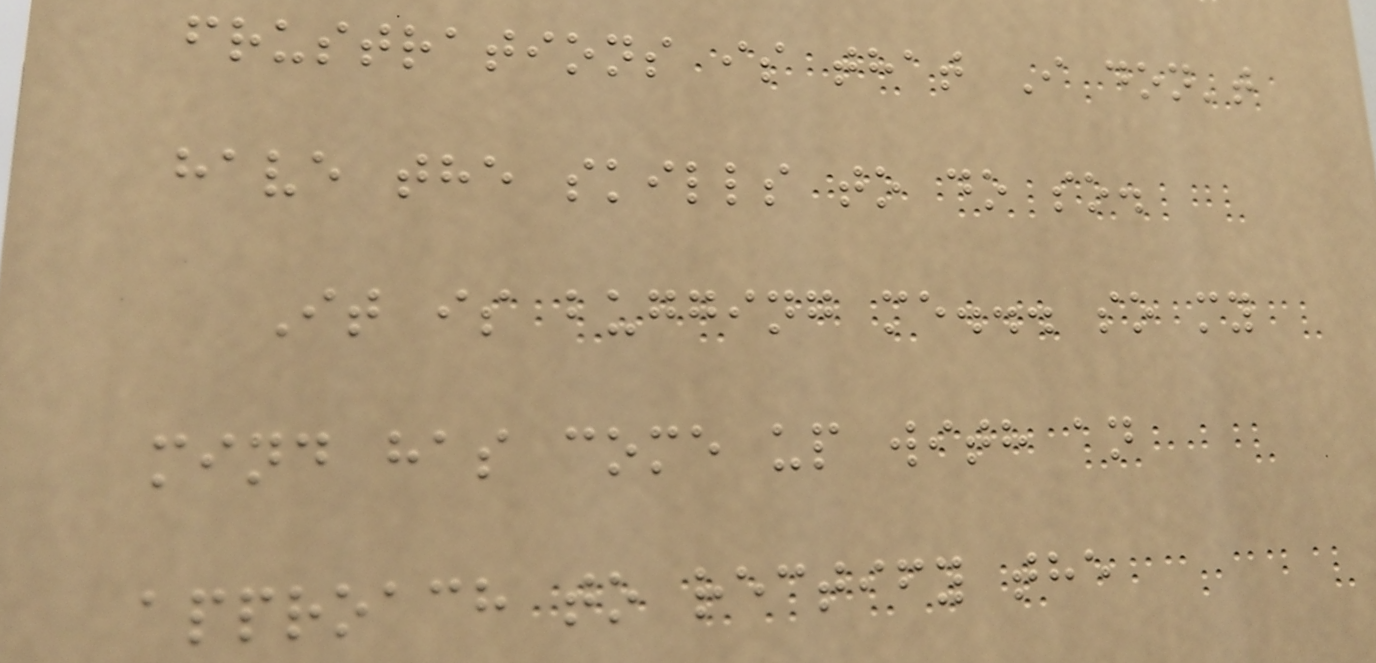frustrations is that I don't
have the skills to do so.
It is bugging me... so my
mind has come up with an
approach to rectify the
